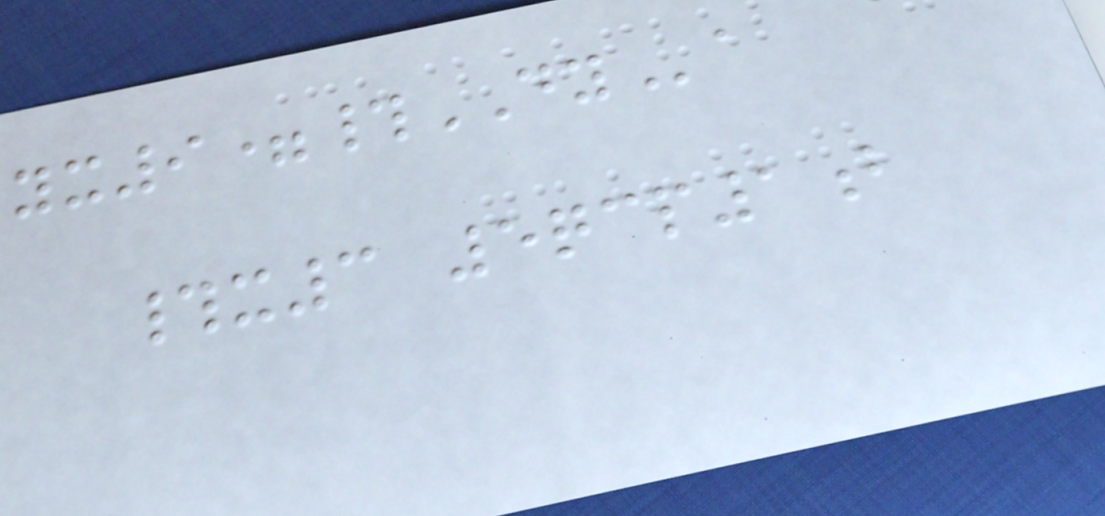yx9=#DYa
#x3 5qcp1b
